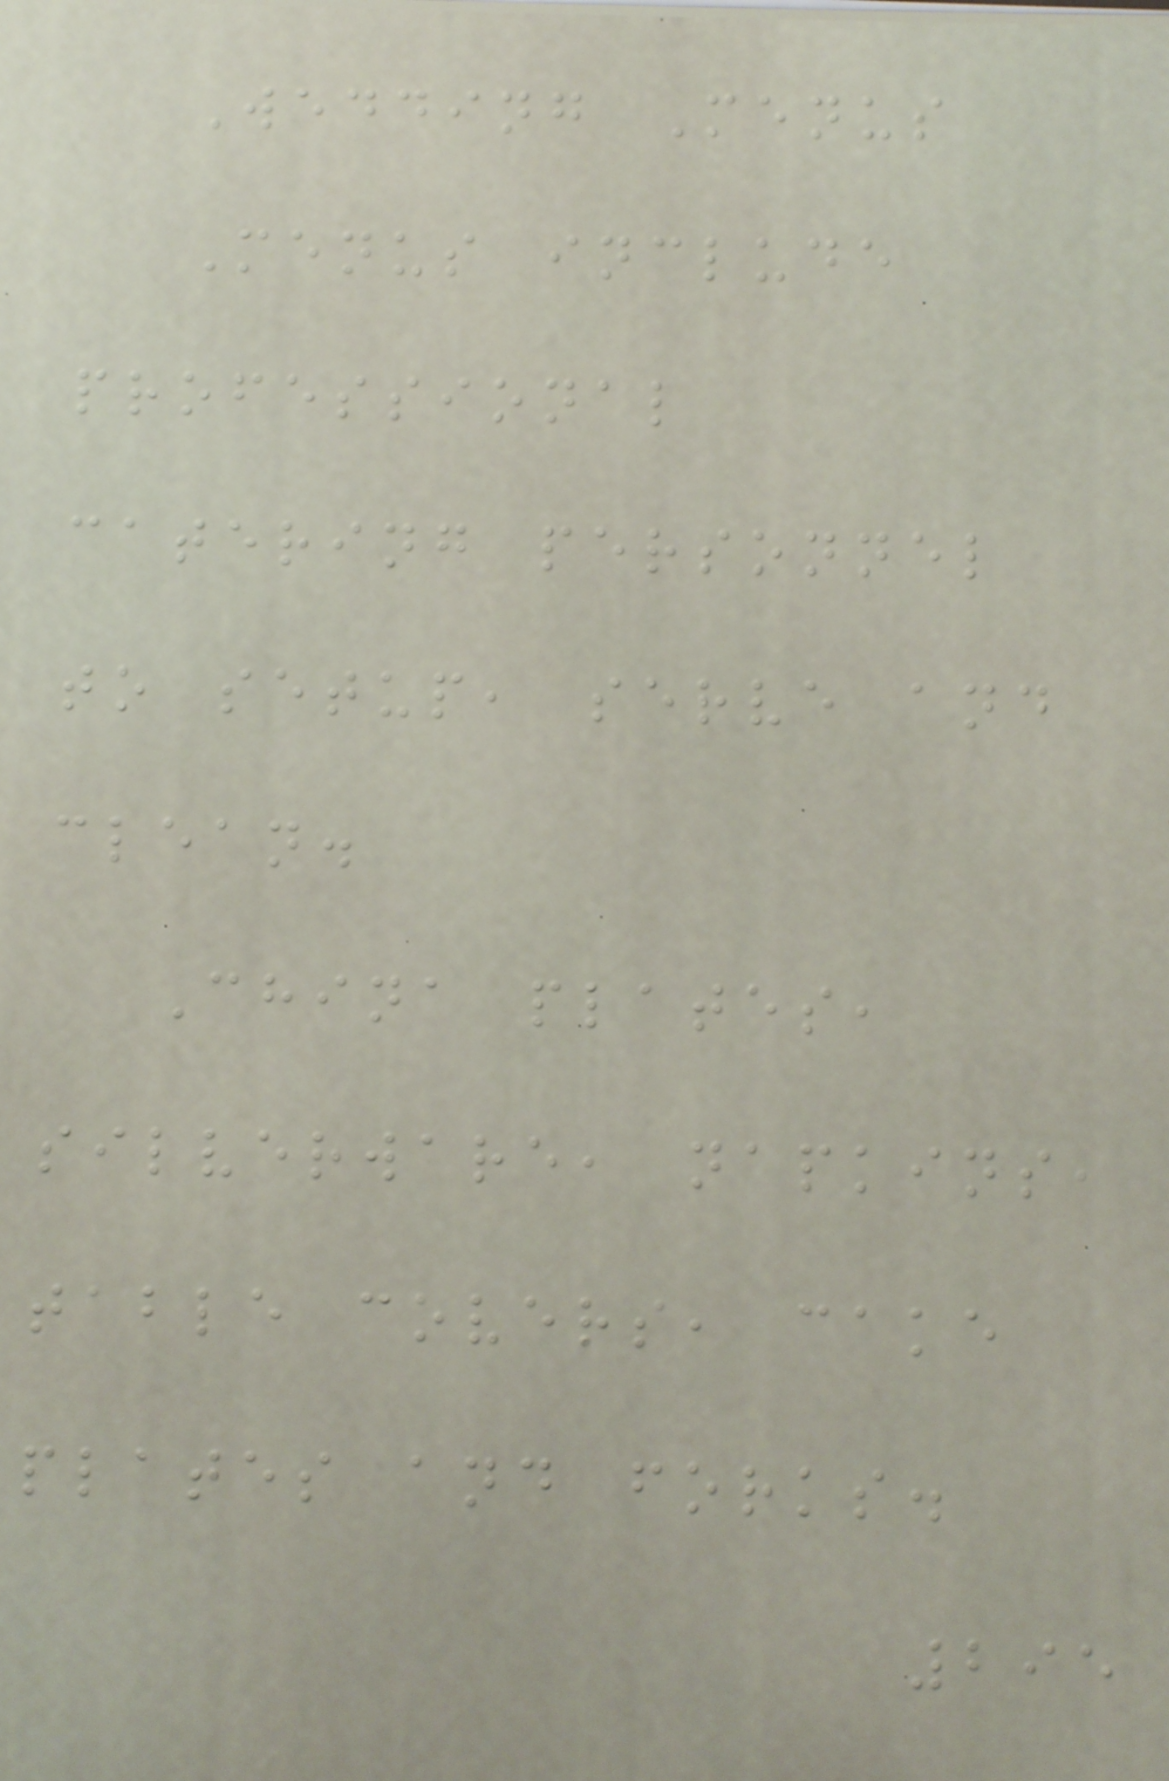Wedding Menus
Menus include
professional
catering personnel
to setup, serve and
clean.
China plates,
silverware, napkins,
table covers, cake
plates and forks.
295
